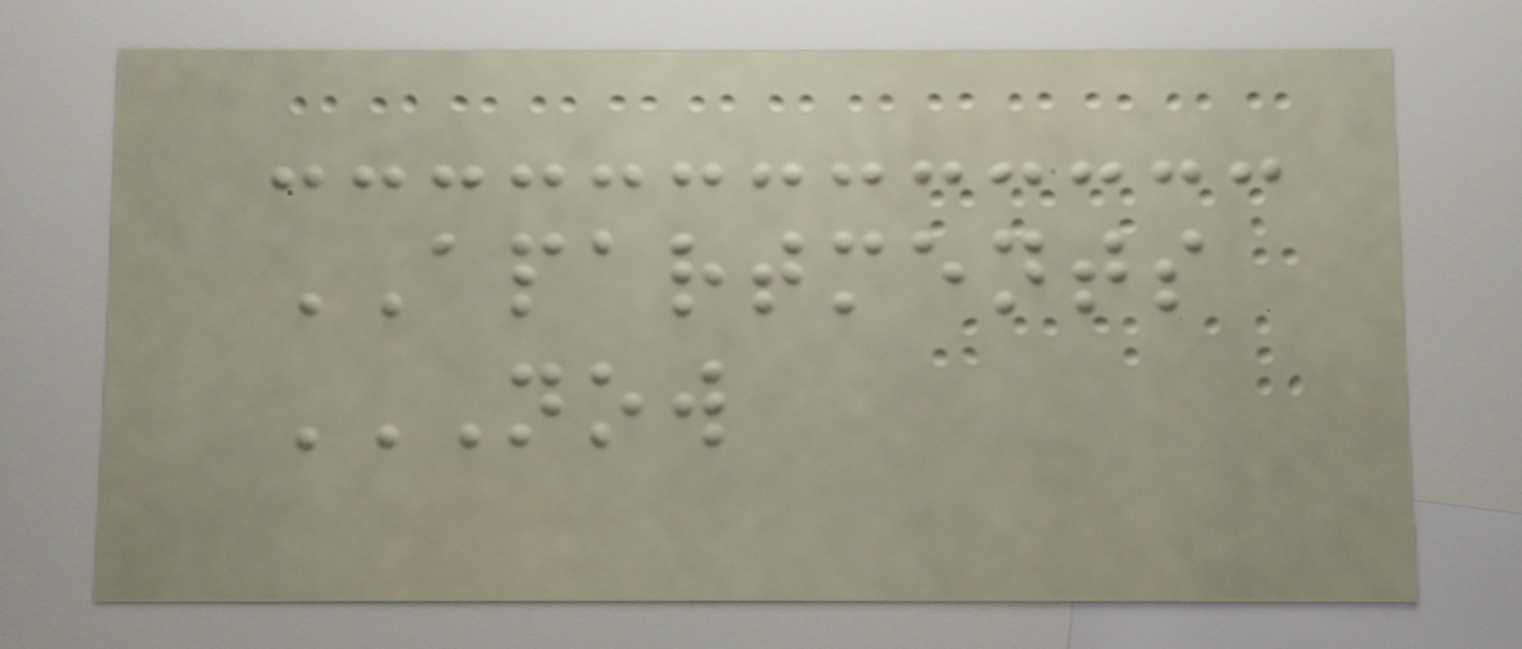APARTMENTS
NOW
